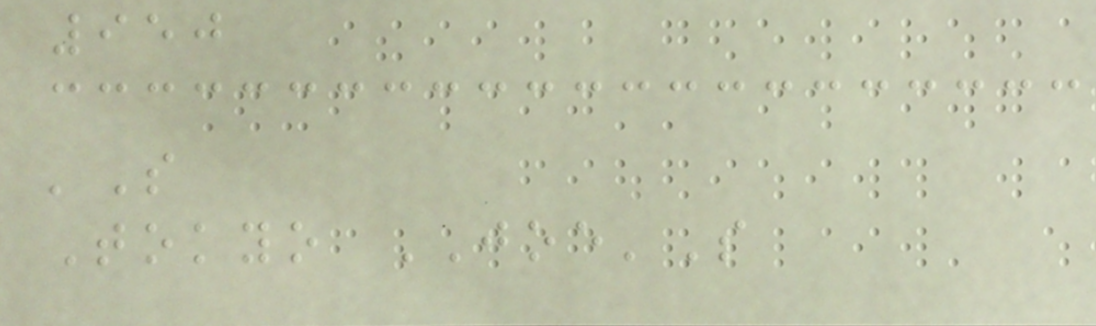950
'S
Tokyo JOE'S
